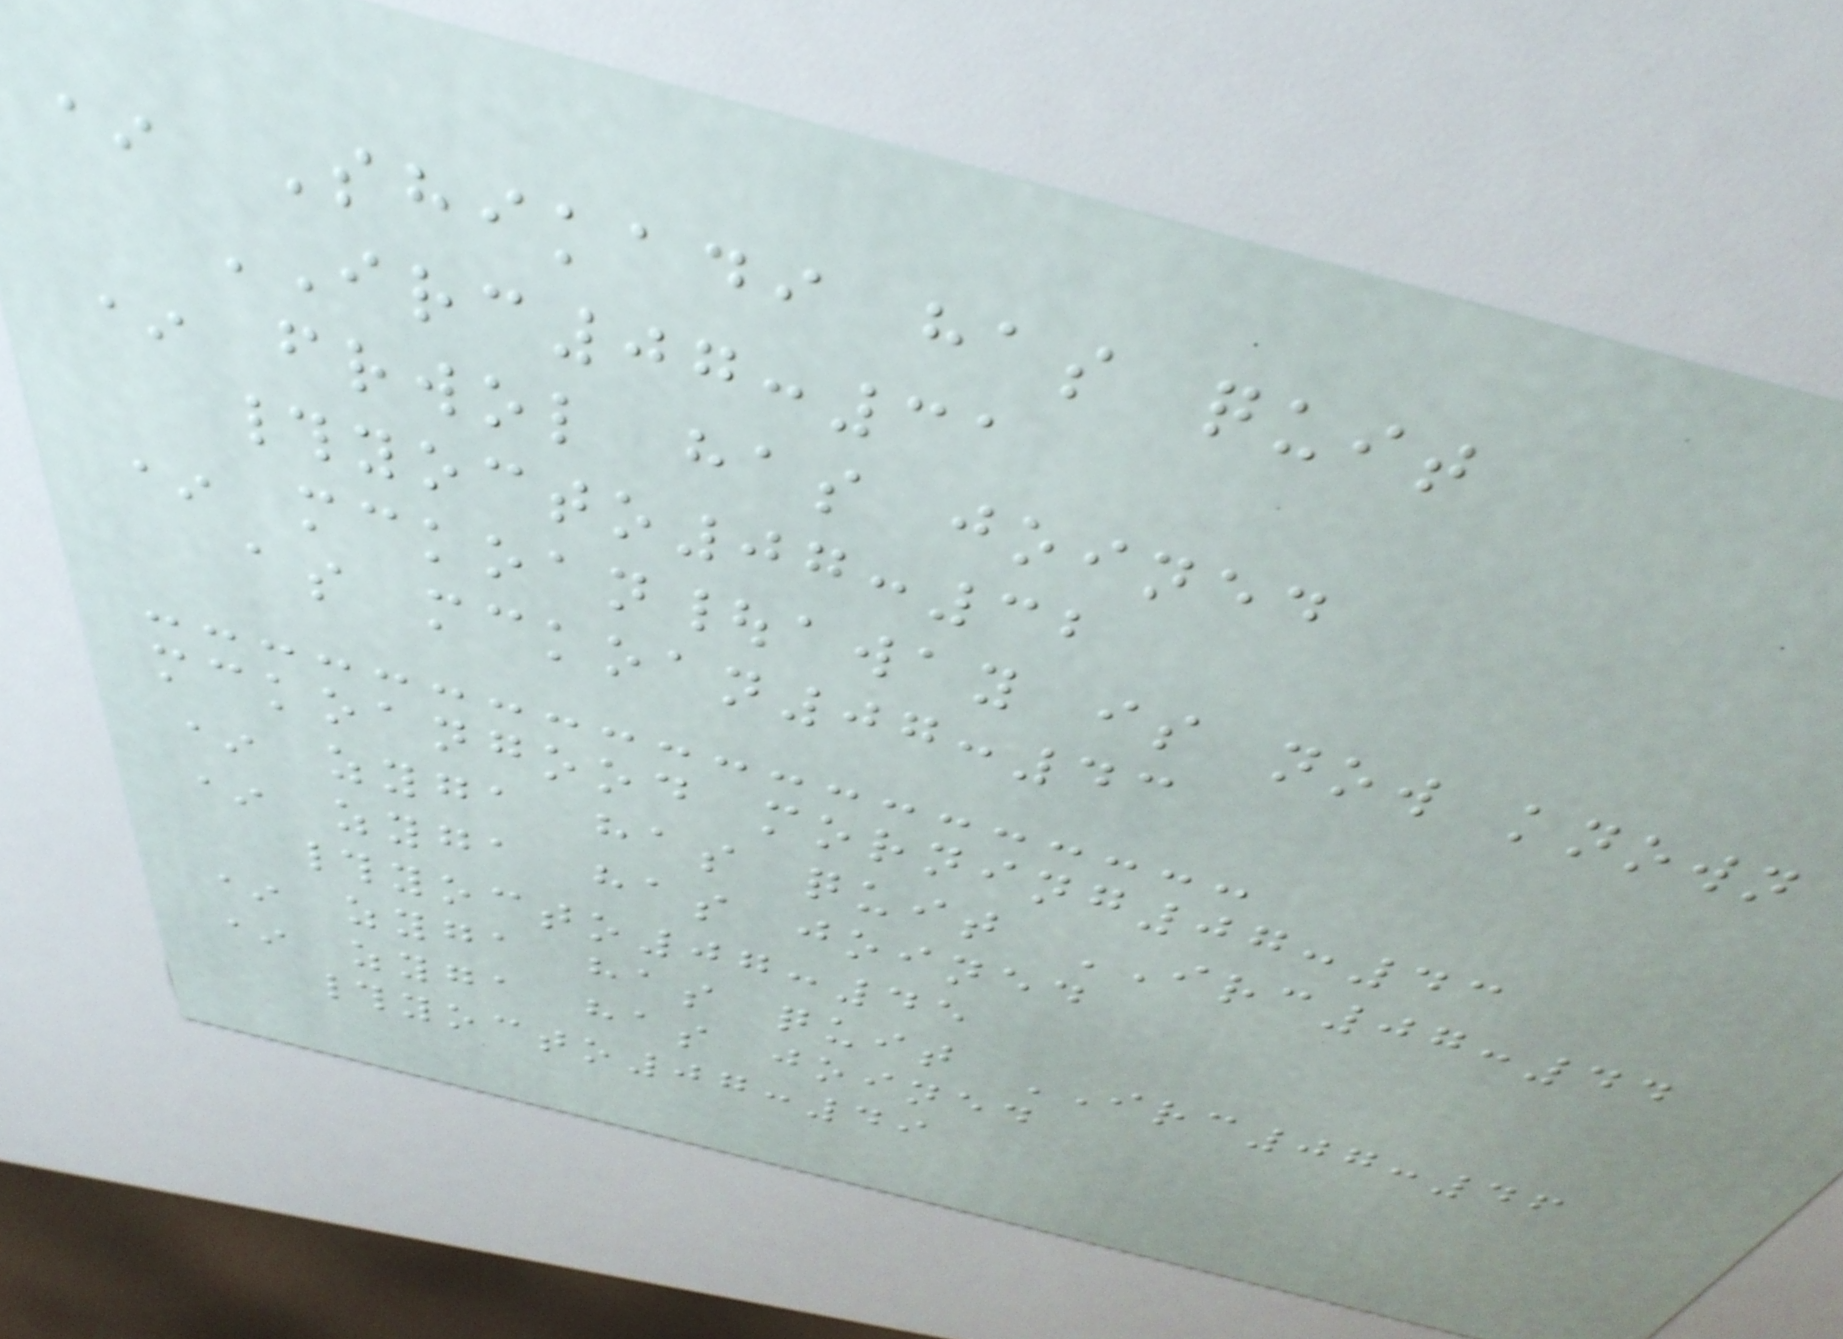* Shikadi has quit
IRC07:31
* frwol has joined
#yocto07:32
* mckoan|away is now known
as mckoan07:43
mckoangood morning07:43
* zyga has quit IRC07:44
* zyga has joined
#yocto07:45
* zyga has quit IRC07:46
* zyga has joined
#yocto07:49
